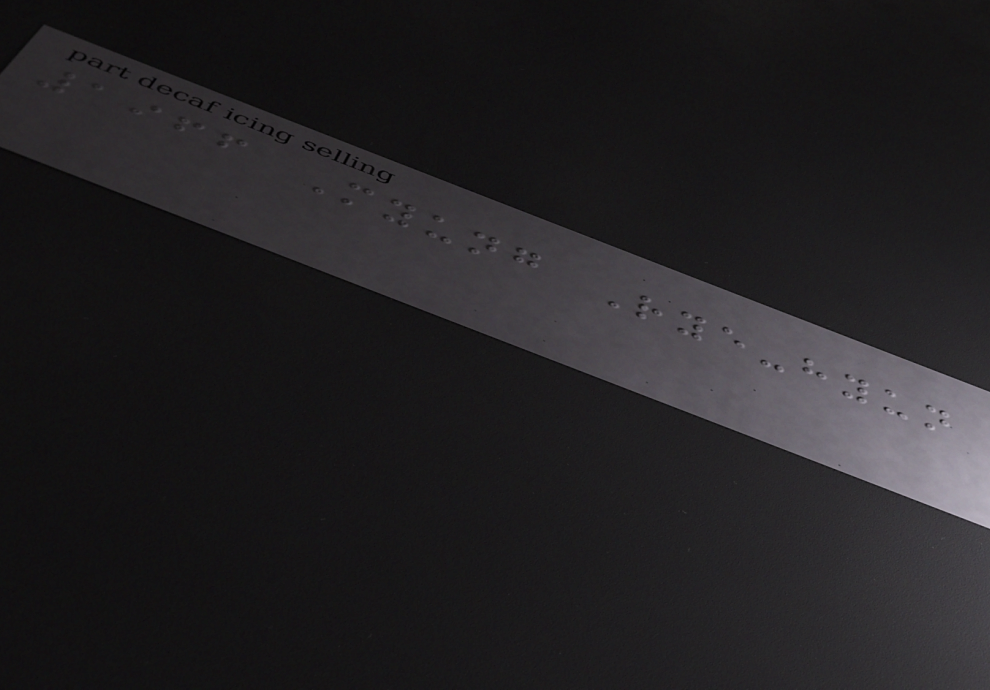1966 Myung Rye-hyun
